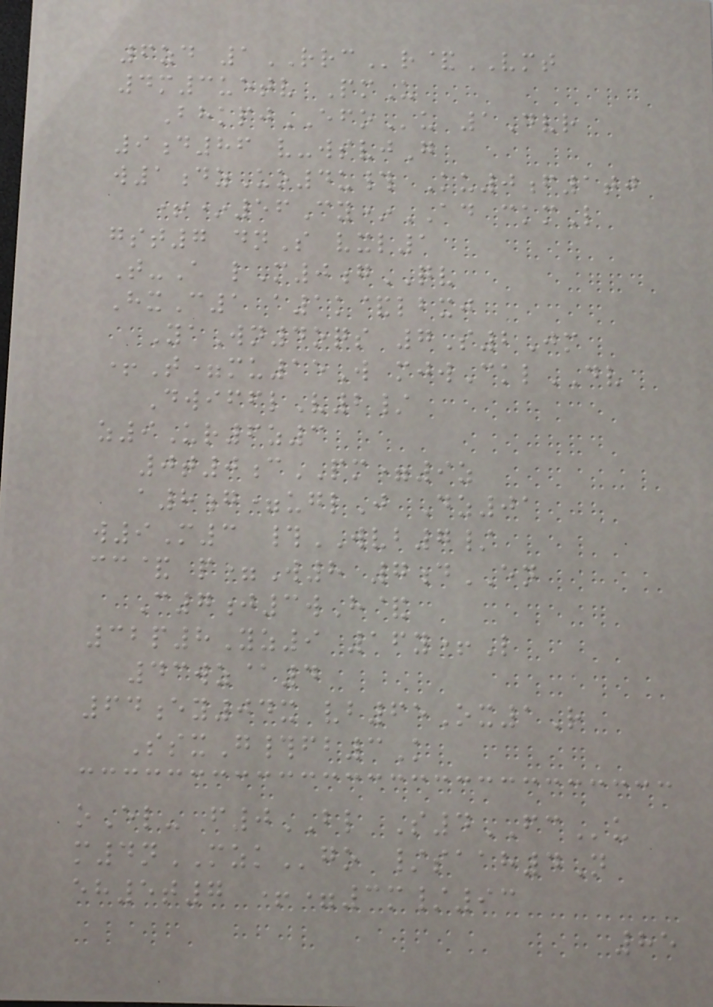6zd 1RRCr&VMT
4m3uetv PmU
BhkpjEFOu 1Dvr
9d86 v-wsvjG
w1dzUo4u# Ku0f1tj
+*56Cy*AD ckmL
gst7 dnS vxl1
T-A lM0gQV
HxC1 a1k&lbxj
YaWn4oqs 7S2Jm
+T=mu15W mjwCklDV
DwifflV2/
z9Ur6z3
0t0cPM=9z
a8g=uglJ Dz01
w9M3 #WVB7/
cc& p=W8 7dEN
C7j3wH&
32p8Yz9 16y+L
43wz@4
64ey04x vb65Ox1R
SsxG#fb3K
oEl- f0BL S4FCu
m4nMZKgo /saah4N
eh5t7 +=3m/93
85
